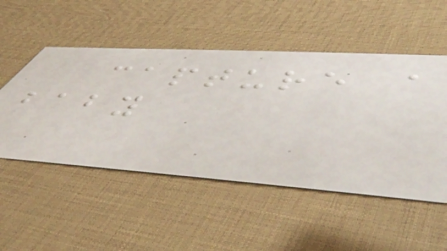capture a
baby
